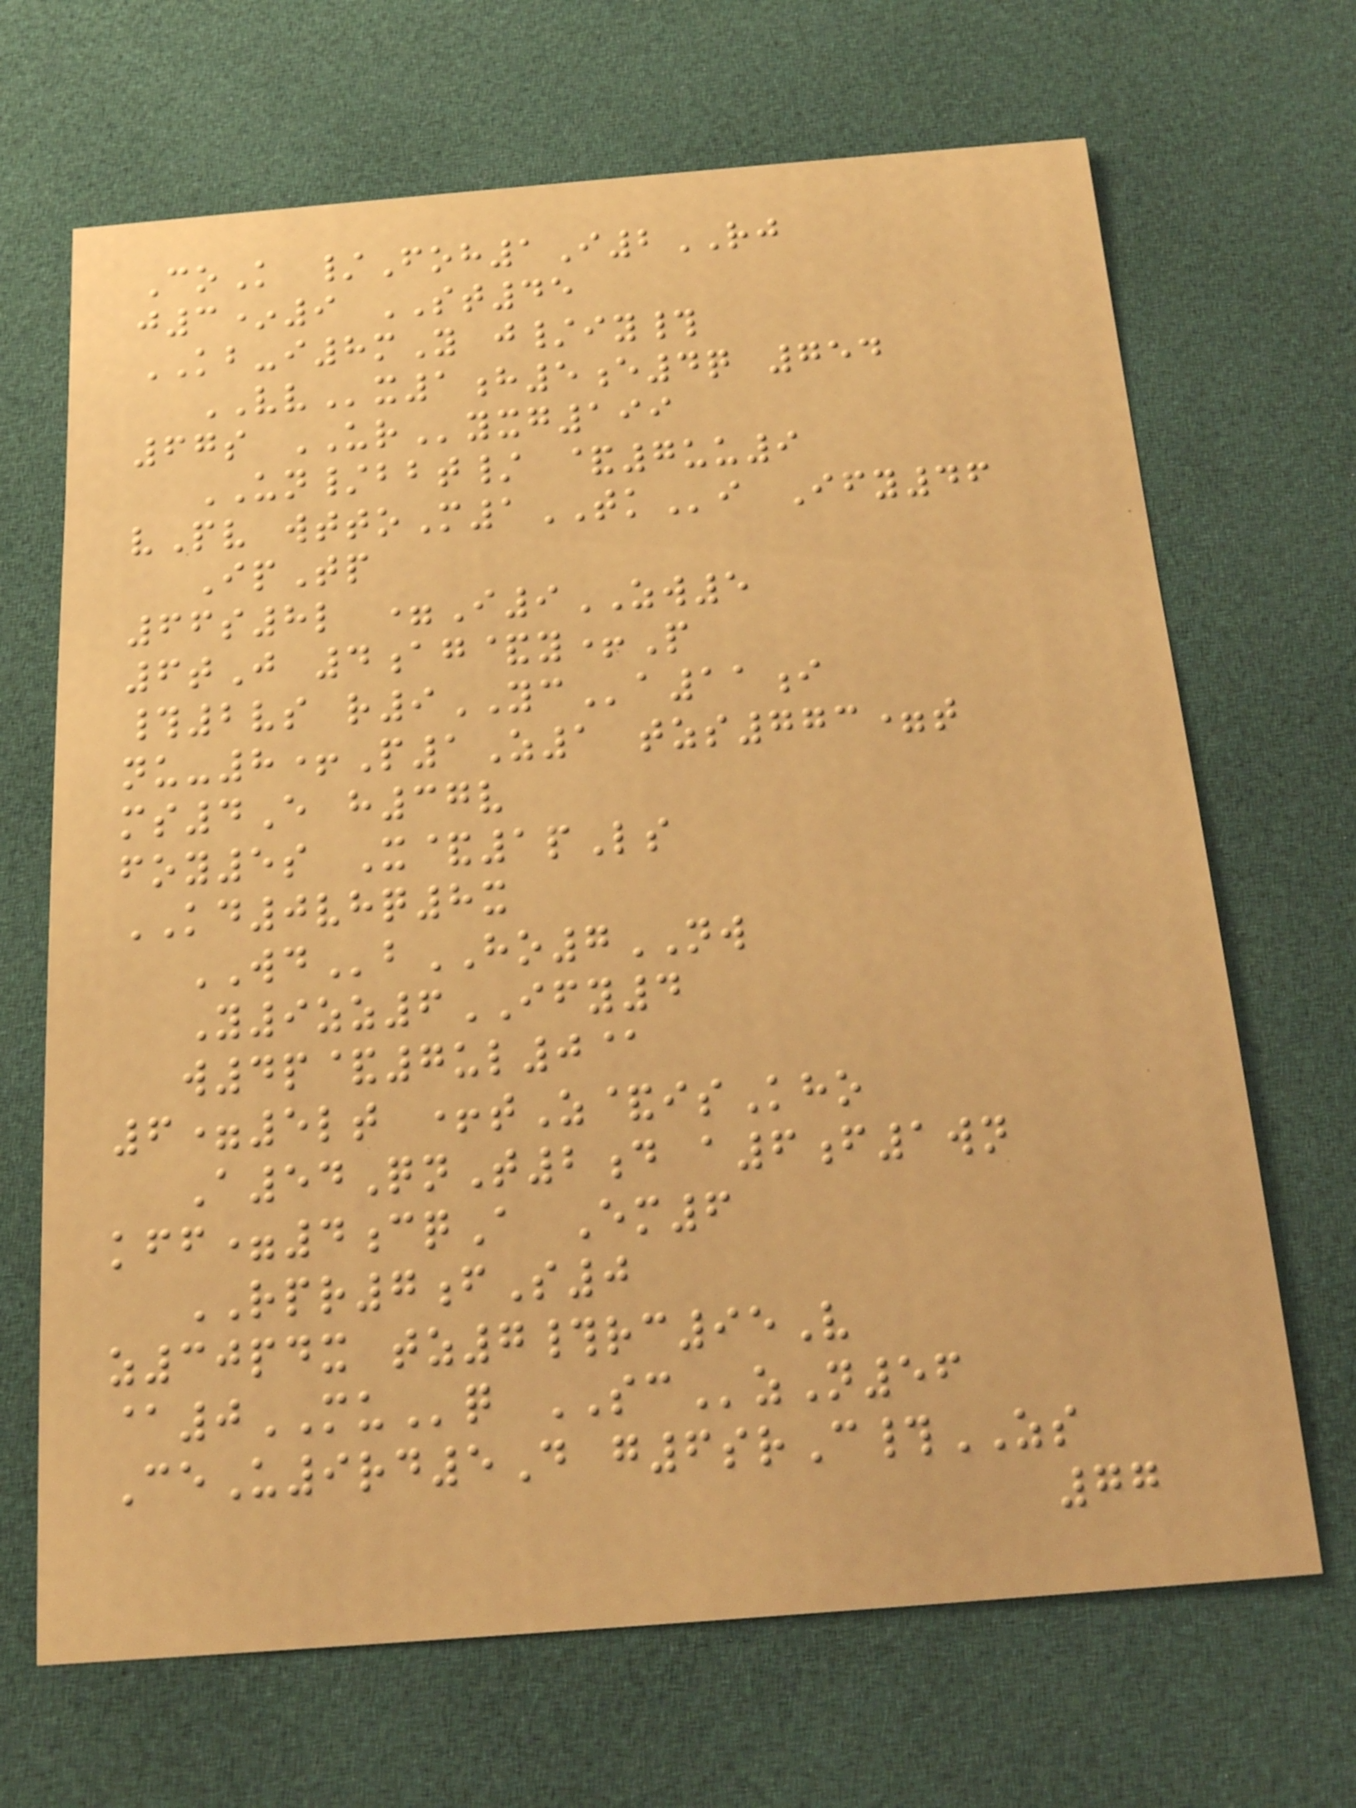CoK /Foh1I2RJ
j3*9 ST45
KB-i8mY j/iy#
VVx1h5e4q 754
67s URyxg199
UN/bbt/ &7uu9
vPv wttoM1TKi Ify46
IpTp
66s8l =I9ZW5
6tJ 4ag&y+P
#2vs r9YCa11i
nu-8+P1Z1 tzs773=t
ms4E h37v
foy5s X&1pLs
KD0vhq8x
WDbHO7NW
Y9zz6IFY4
w4p&7ul0@
6=5lt +tZ&isKho
A54QnT2d a6f1wn
kff=4cqA Em6
RPR7fS0
z30pdx tz7#rc95V
@0MUq SCzN56
CeU9rd5D g6srC#ZS
77
